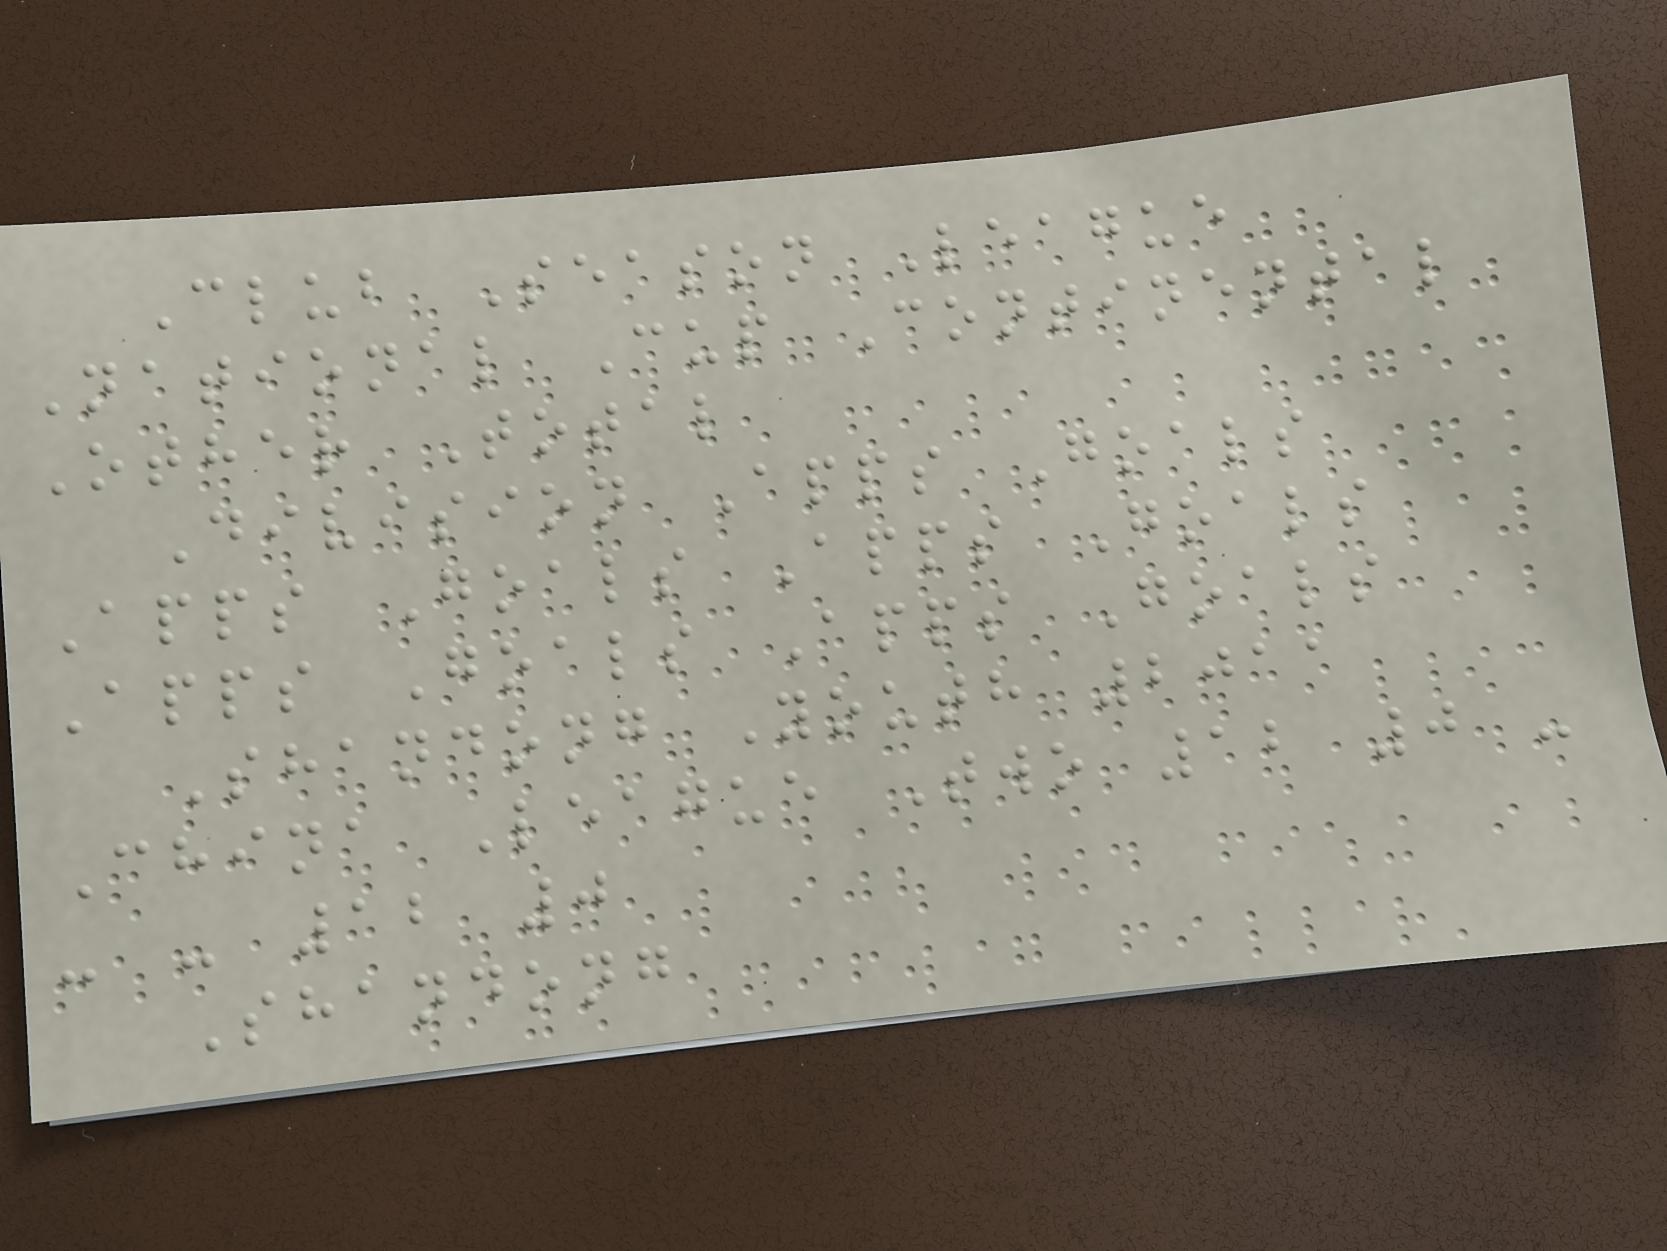Club Season League
National Cup Continental
Other Total
Division Apps Goals
Apps Goals Apps Goals
Apps Goals Apps Goals
Shandong Youth 2011
China League Two 12 0 -
- - 12 0
Shandong
